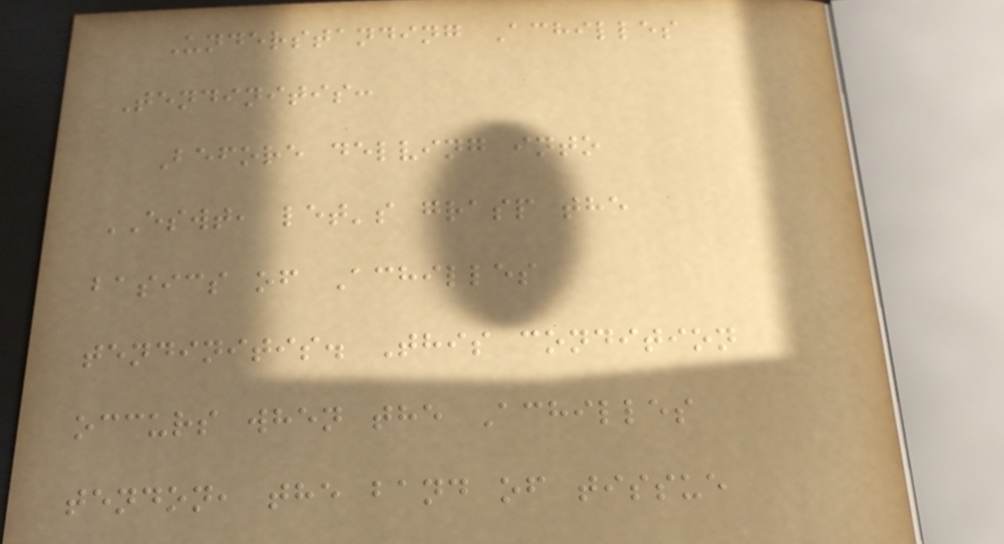Understanding Achilles
Tendinitis:
Before delving into
ESWT, let's grasp the
basics of Achilles
tendinitis. This condition
occurs when the Achilles
tendon, the band of tissue
